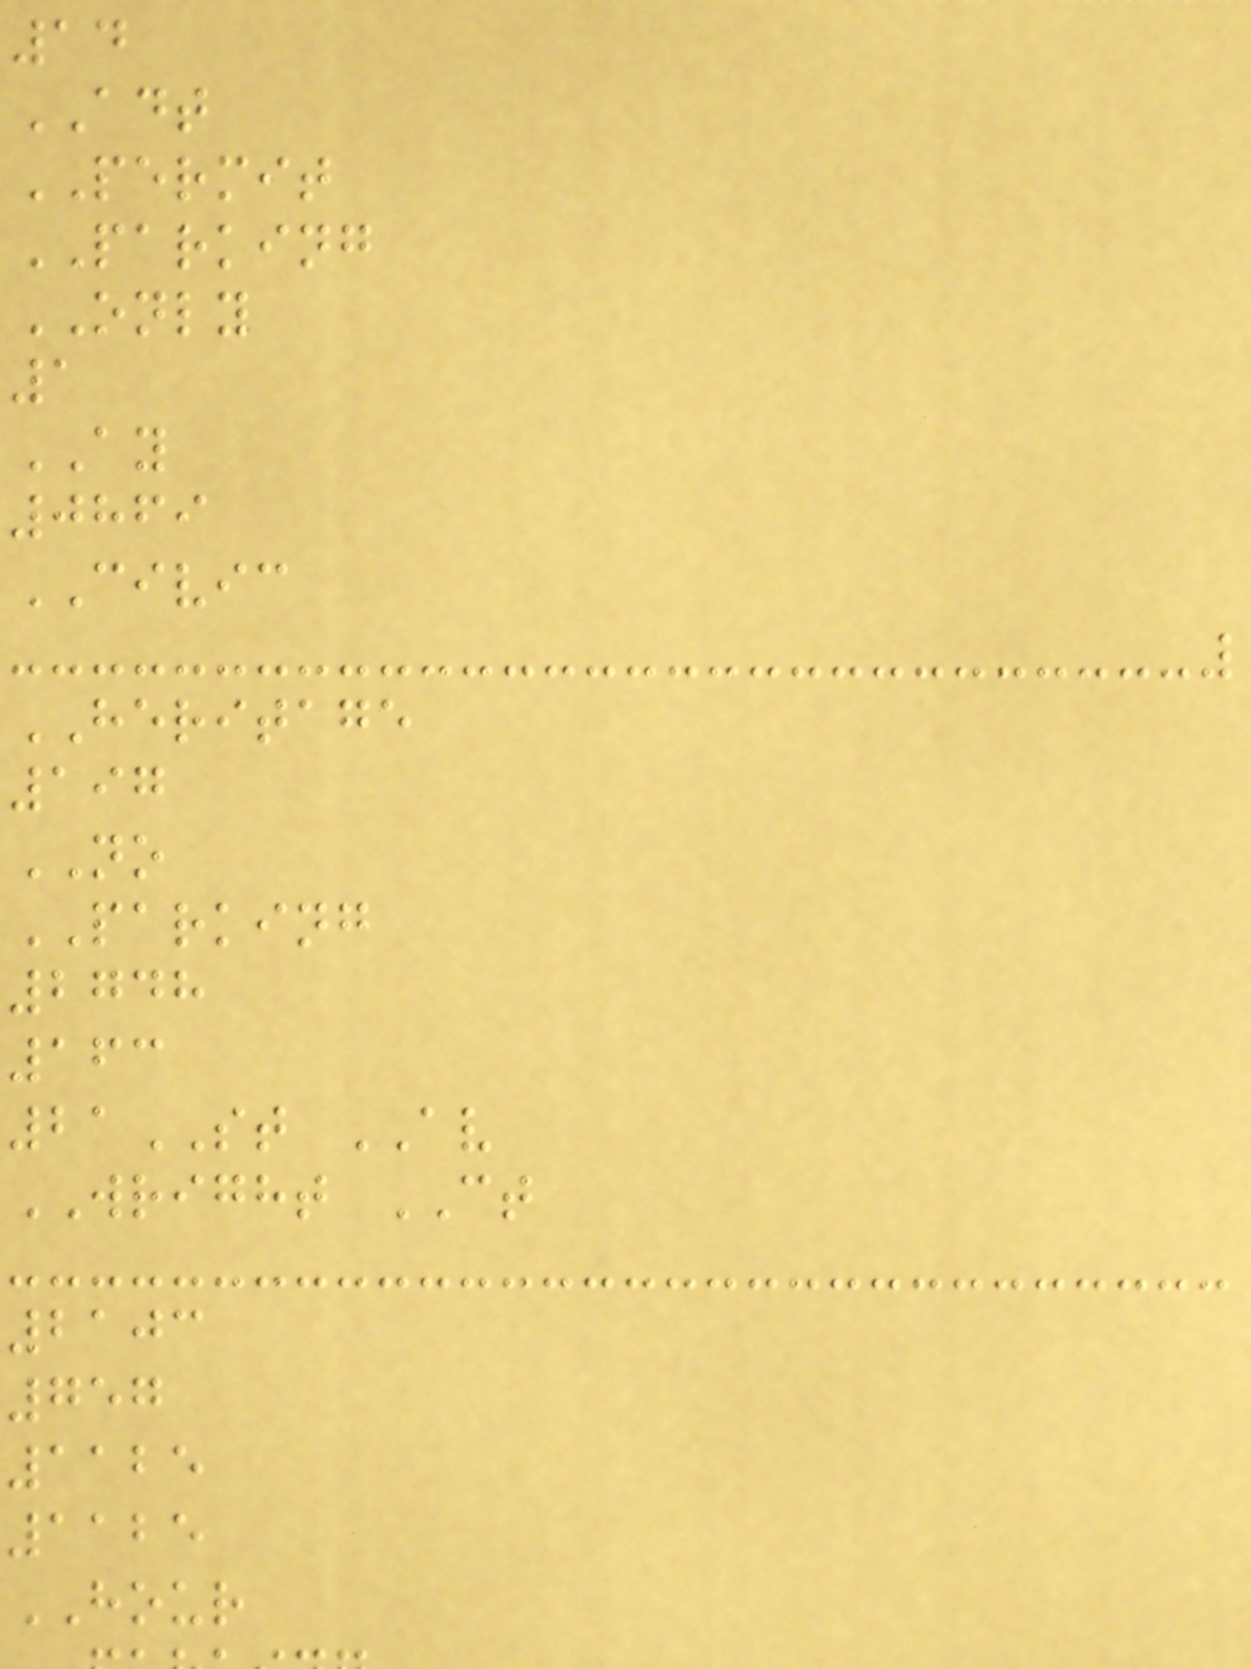14
ADT
PERMIT
PARKING
ONLY
1
AY
0869
CIVIC
HERITAGE
197
NO
PARKING
2748
163
21ST AV
WRIGHT CT
2103
757
1125
1125
HOUR
